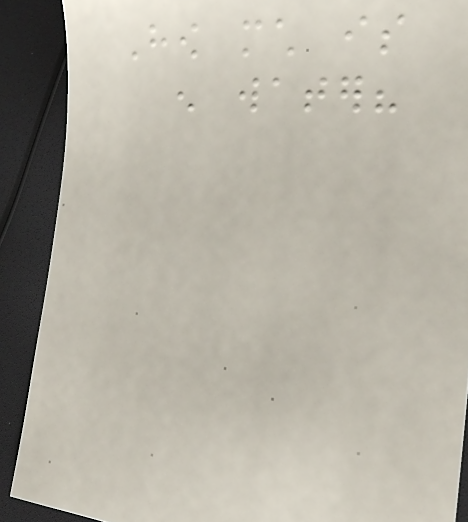How much is
enough water?
